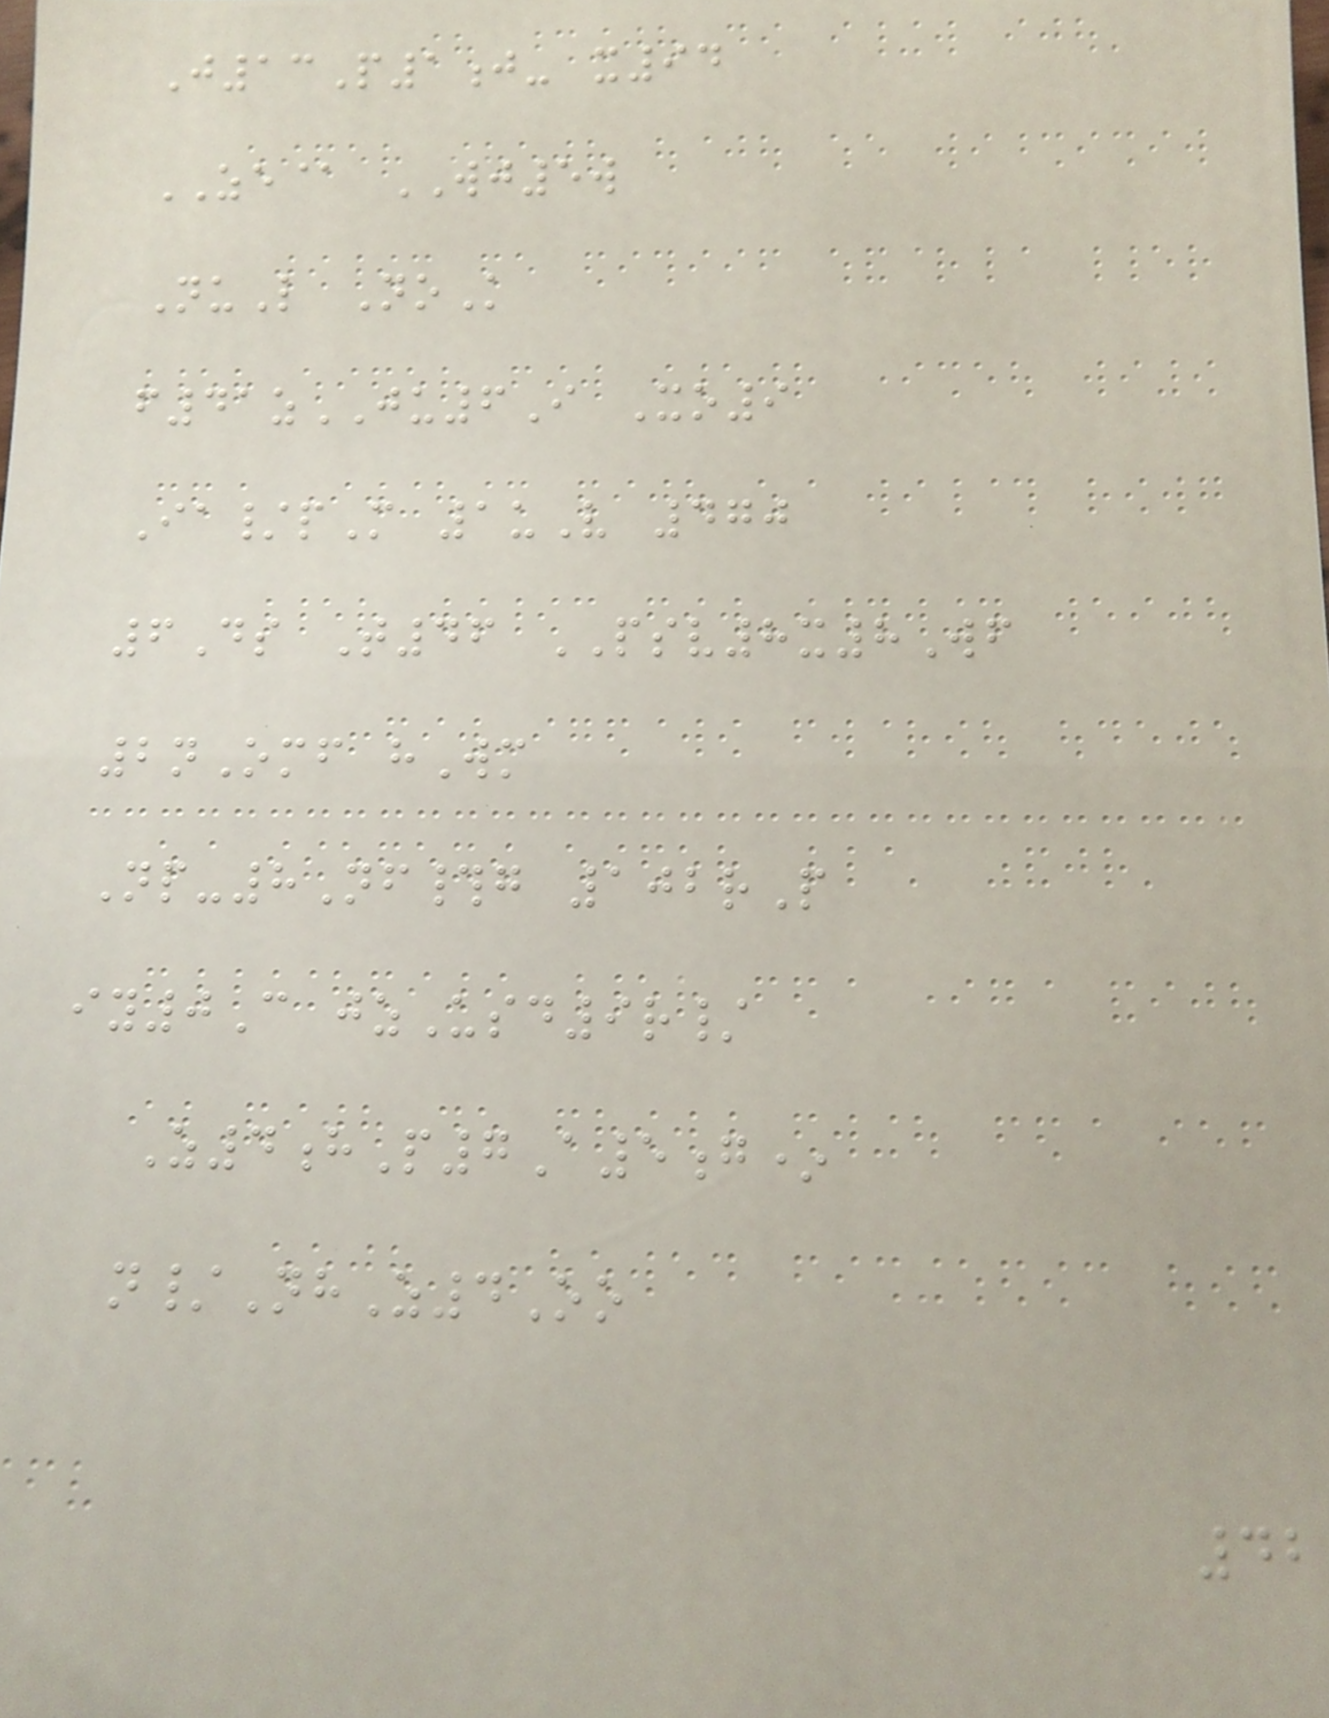J13P1j- x94
ZE@ WJ5w
NuL NoK
f41zJU6I Xo9
Ia/pM 1uV 470
6Ds T46 PSV8x8Wf
2nOmf hWm
Np-8Nf#g 102rP
iy0C jzUsd9r/
Z4hP7A5g*
n/NhZ4Oo
42
